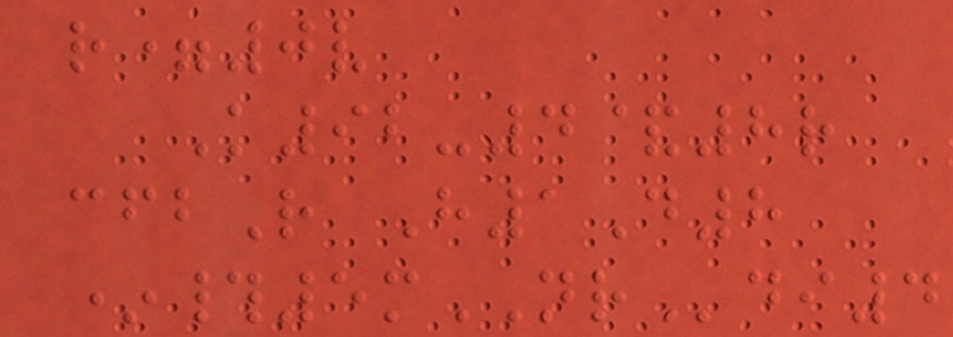r=0v
K92-4&8r
cfbR H1D8
*#5mNRdi4
